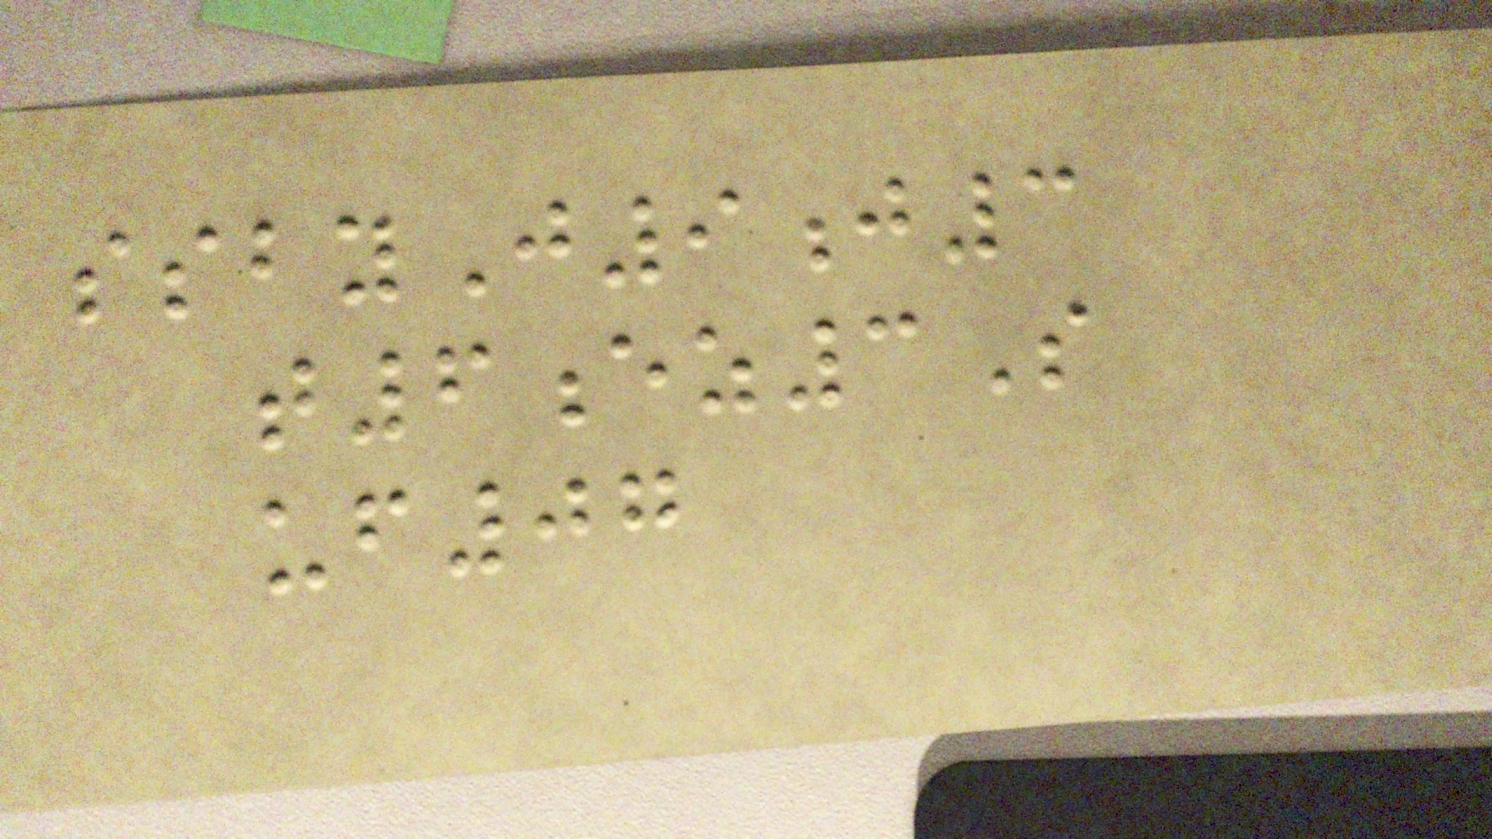ssbyJ9j3
t6ez3S
uf07
